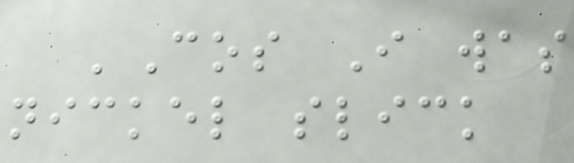'Cos I was
nickel slick
